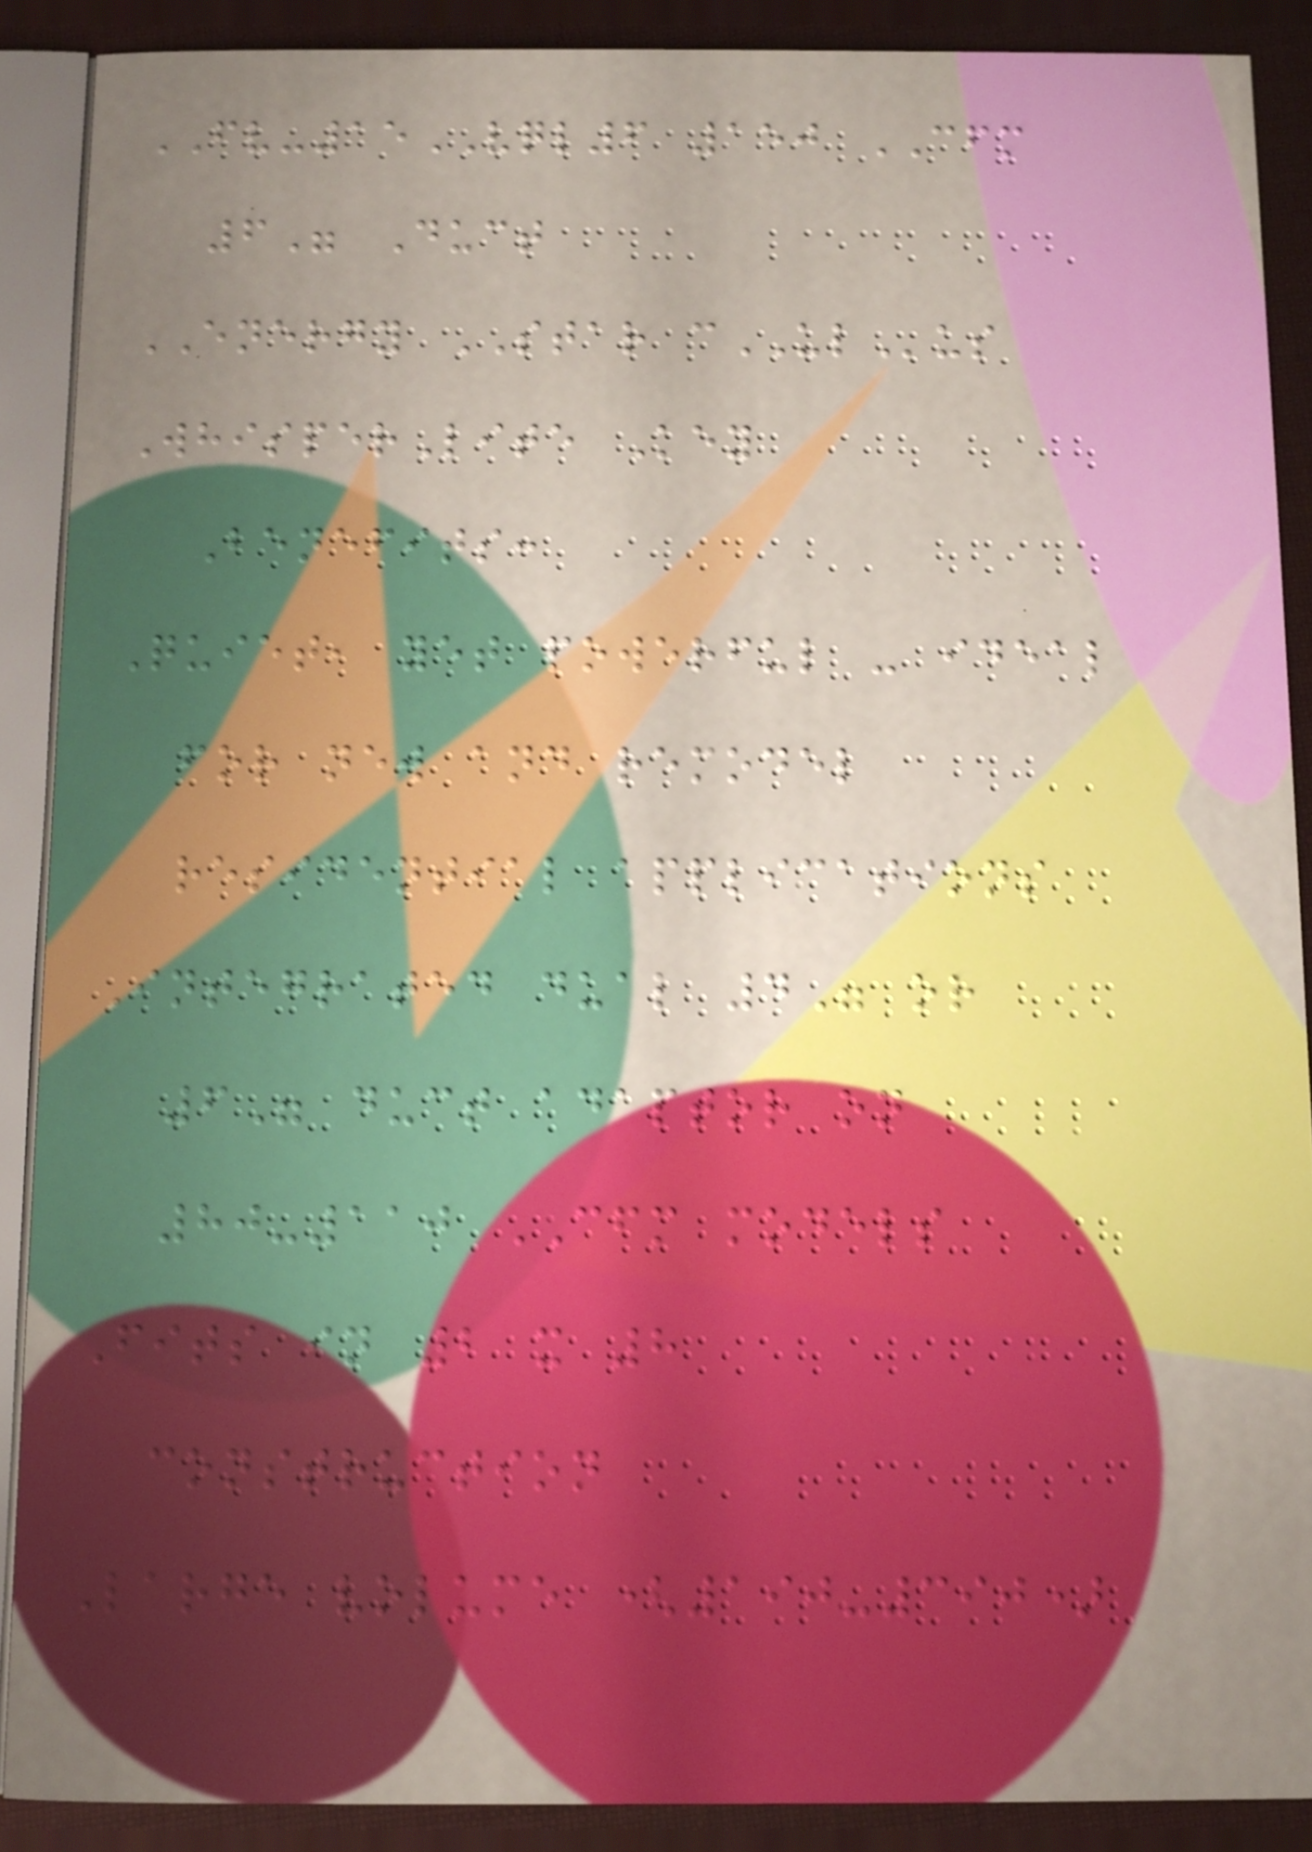FV-15VQL6 150 CFM
6" Duct
ENERGY STAR cULus
WhisperLite Key
Benefits:
Quiet, yet powerful - ideal
for new and remodel
residential applications
Integrated dual 4" or
6" duct adaptor on
80-110 CFM models
Fits in 2 x 8
construction
Large volume (190-390)
